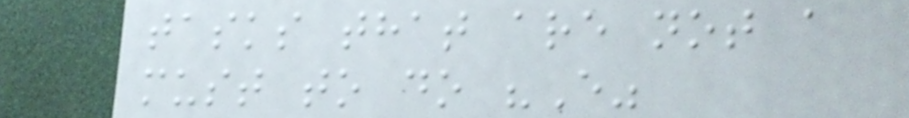tasks that are not a
must to do "E"
